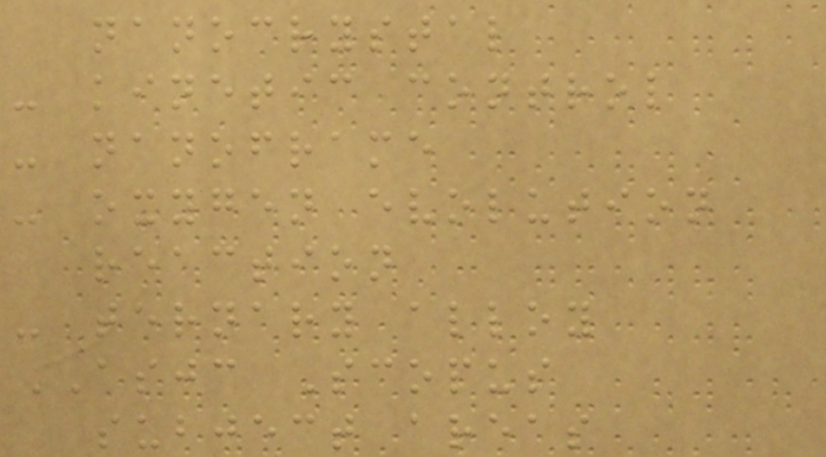nanocrystal
- kinetic control
- nanoframe
- oxygen evolution
reaction
- ternary alloy
ASJC Scopus
subject areas
